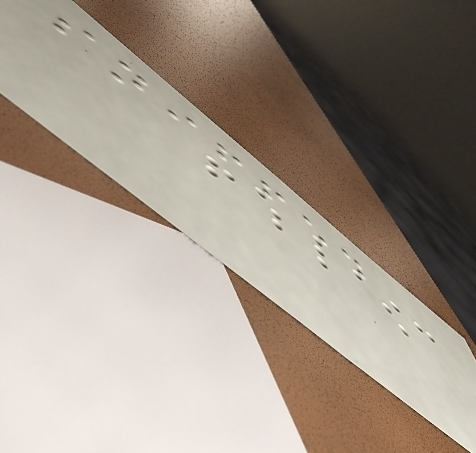sniffed
